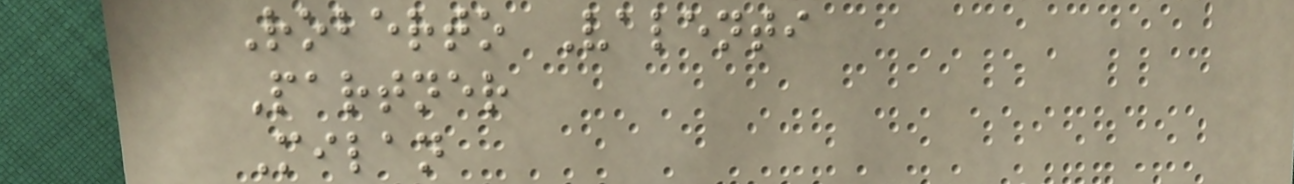Roberto Valenti
Partner
Milan
